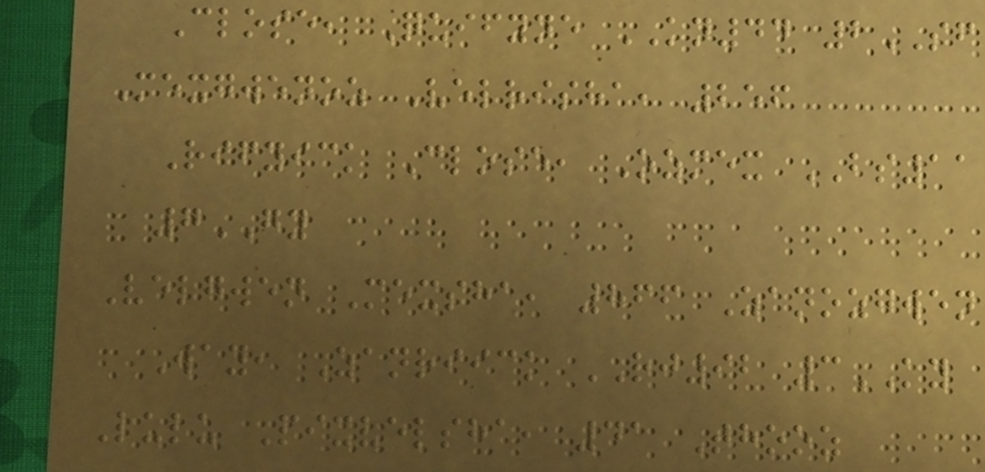Close, Quifyne KN44 2SF
Mexgwenoz Velrisha, 256
Rifyick Close, Ozmex BS11
7GY
Velgwen Mexsha, 866 Zanozgwen
Way, Zanriick RJ92 3KY
Lulu Pixvelsha, 41 Thooz
